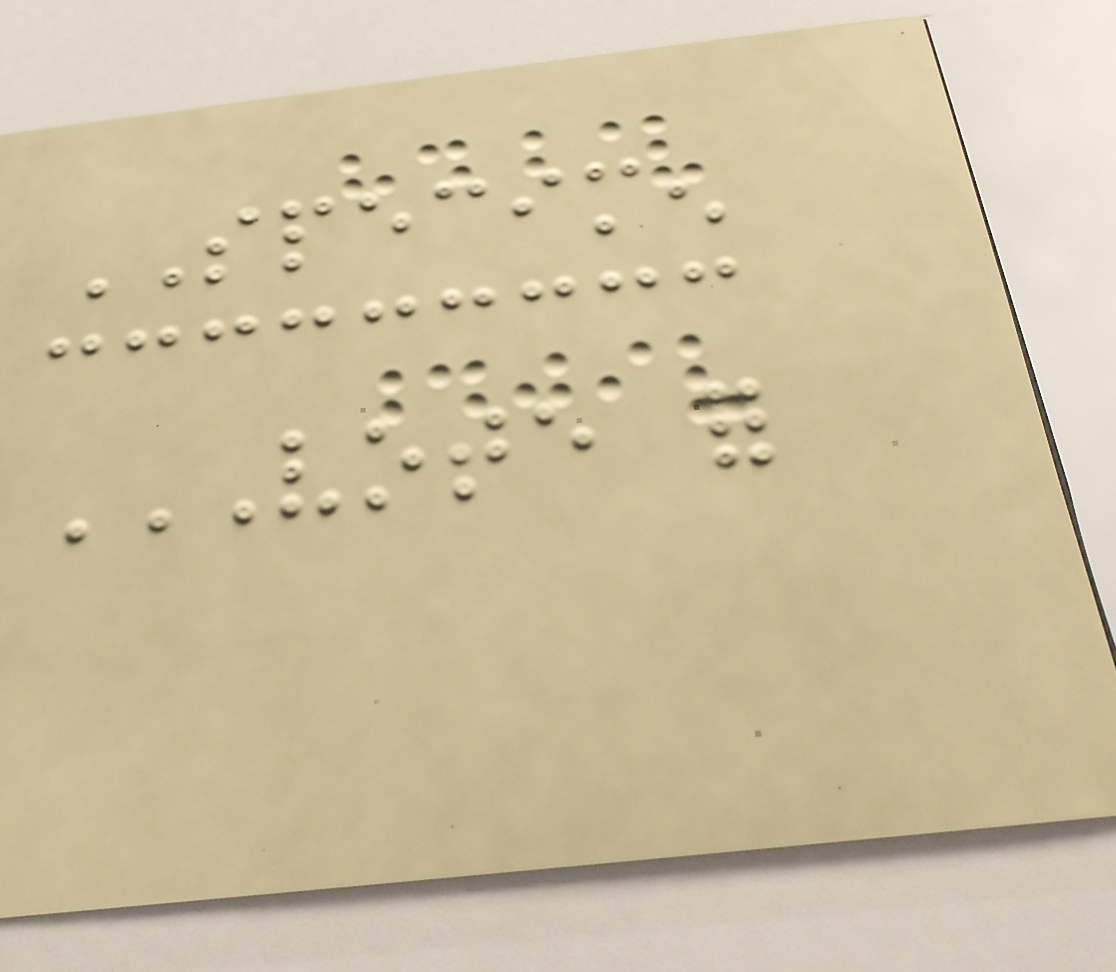SPECIMEN
VOTE FOR
